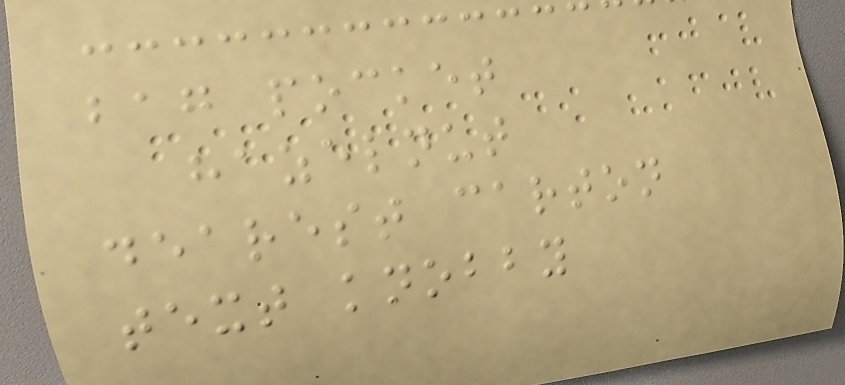bag pocket
hazelnut
dearest carton
text knobby
